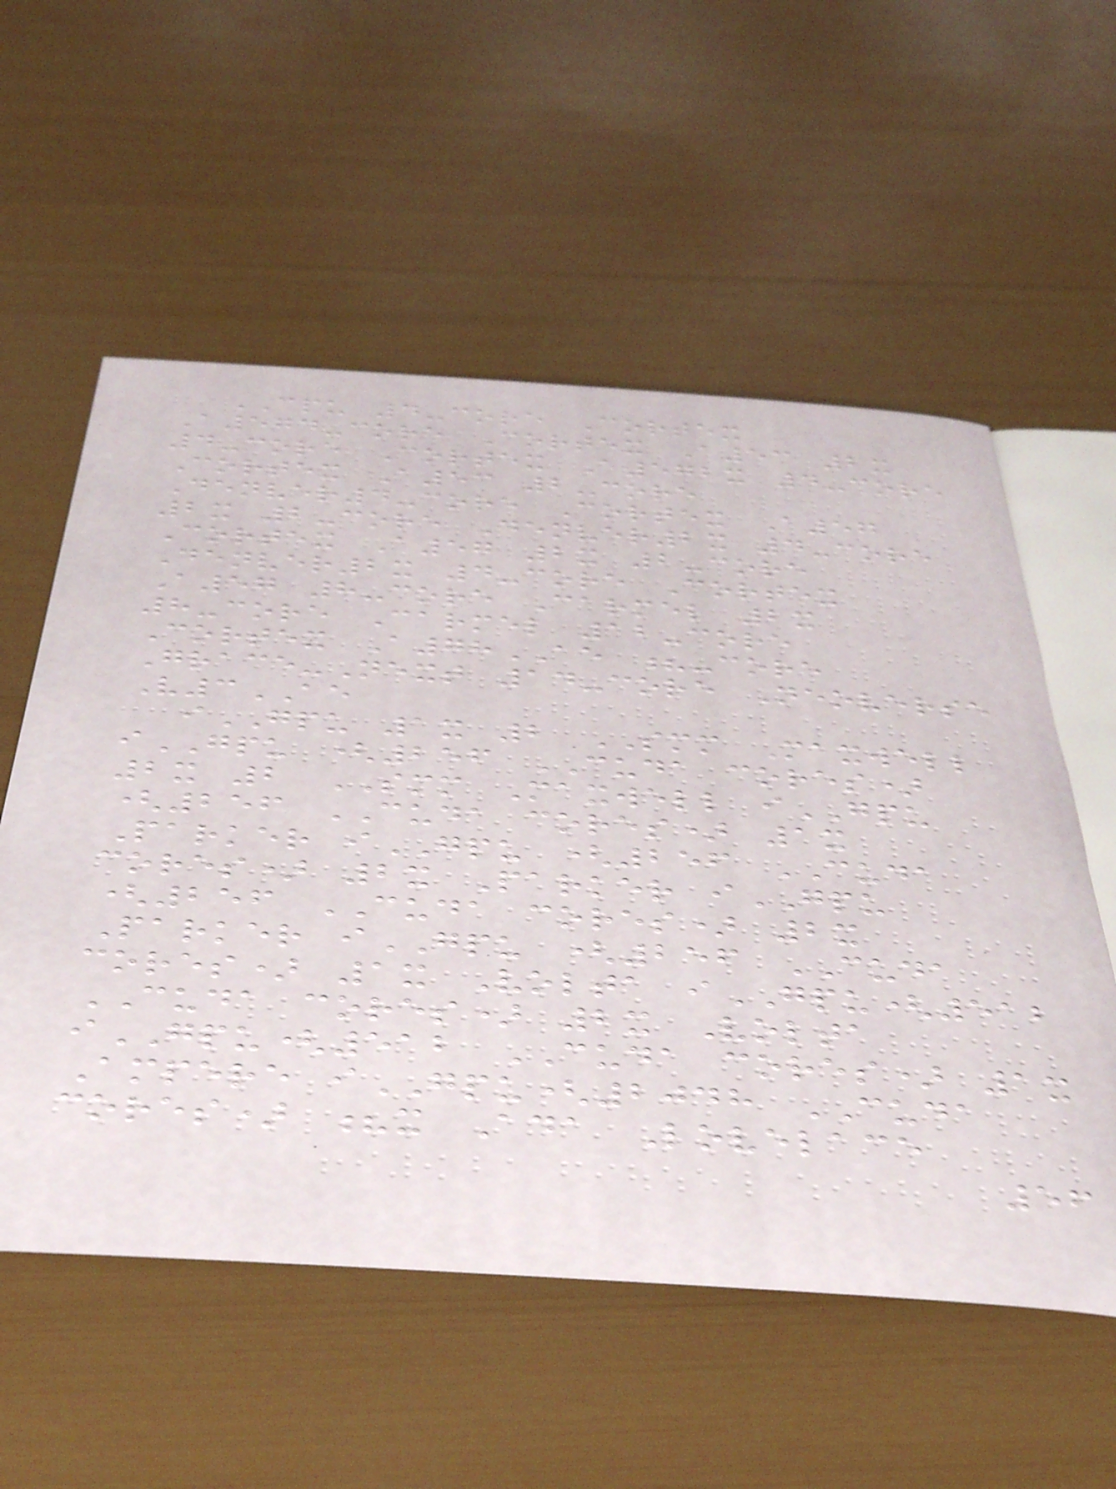CPU 4-core Cortex
A574-core Cortex A53 2x
4-core Cortex A572x 4-core
Cortex A53 2-core
Denver4-core Cortex A57
2x 2-core Denver2x 4-core
Cortex A57 2x 2-core
Denver2x 4-core Cortex
A57 8-core Carmel 2x
8-core Carmel 12-core
Cortex A78AE ?-core
Grace-Next 14-core Neoverse
V3AE
iGPU 1x 2 SMM Maxwell
iGPU (256 CUDA cores)
2x 2 SMM Maxwell iGPU
(256 CUDA cores) 1x
Parker iGPU (256 CUDA
cores) 2x Parker iGPU
(256 CUDA cores) 2x
Parker iGPU (256 CUDA
cores) 1x Volta iGPU(512
CUDA cores) 2x Volta
iGPU(512 CUDA cores) 1x
Ampere iGPU(2048 CUDA
cores) ?x Ada Lovelace
56
